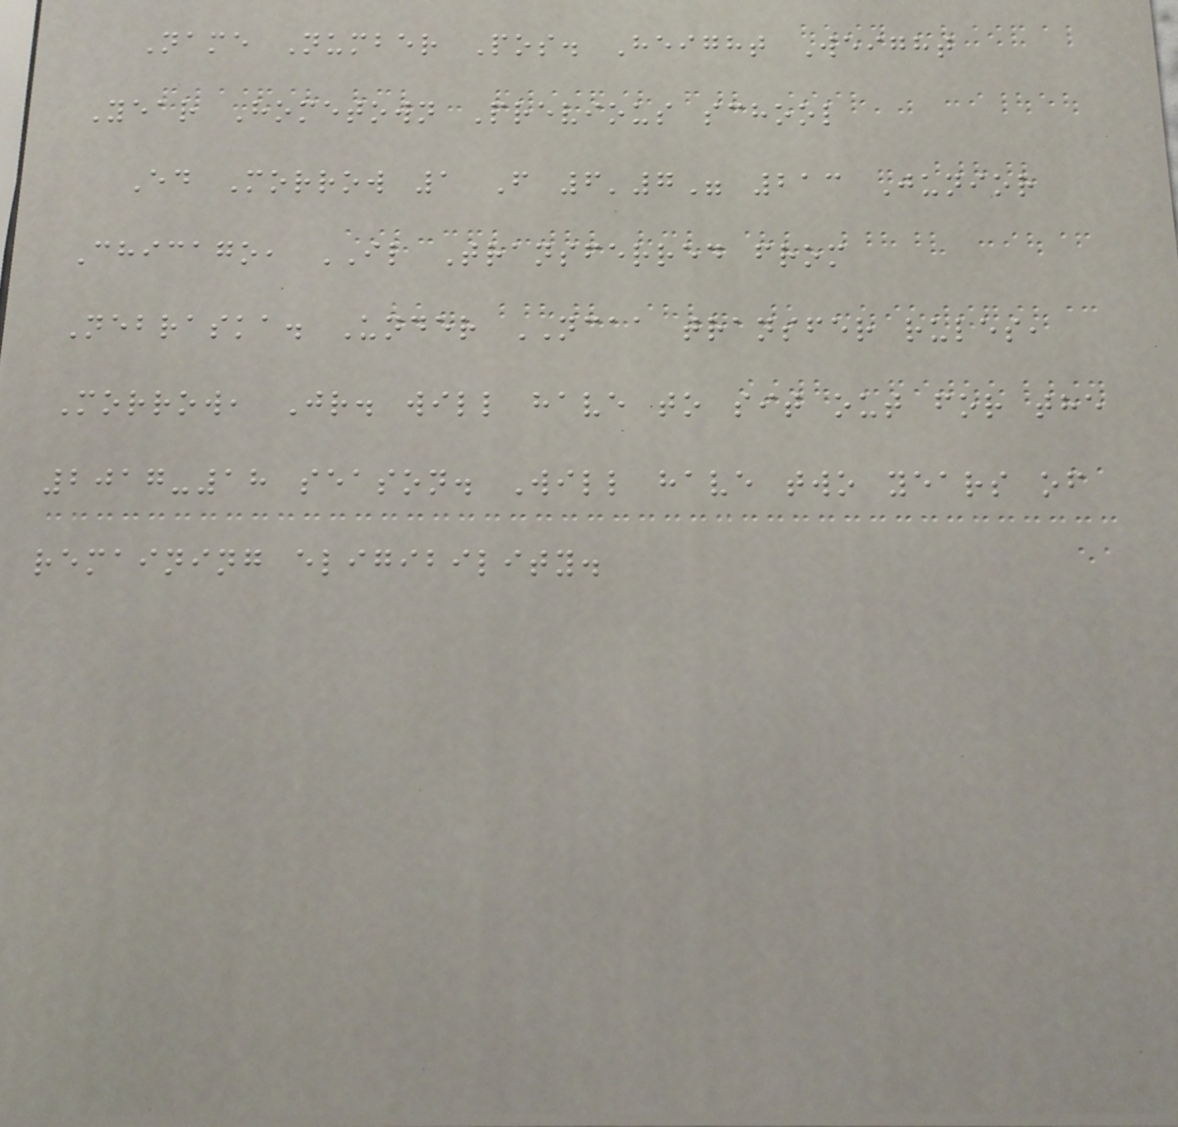Name Number Pos. Height Weight
Year Hometown Previous school
Ed Morrow 1 F 6'7" 213 Junior
Chicago, IL Transferred from
Nebraska. Under NCAA transfer rules,
Morrow, Jr. will have to sit out for the
2017-18 season. Will have two years of
remaining eligibility.
